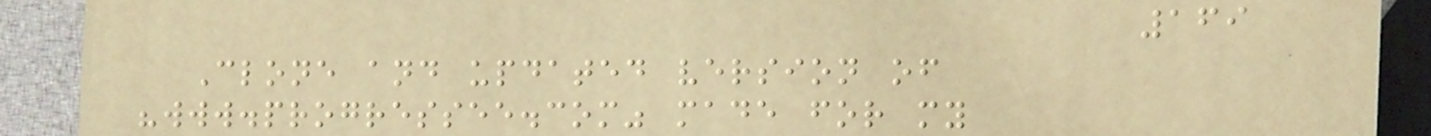169
Clone and updated version of
"www.progressee.com" made for my
